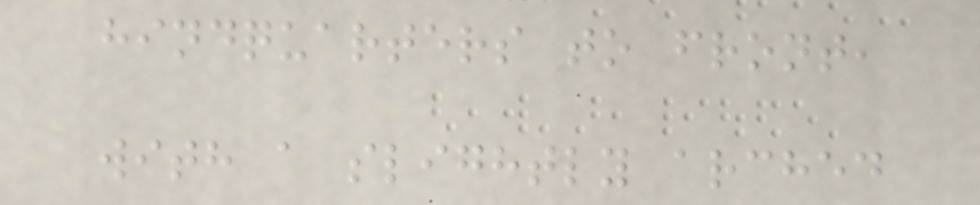hindquarters to front,
with a slightly arched
